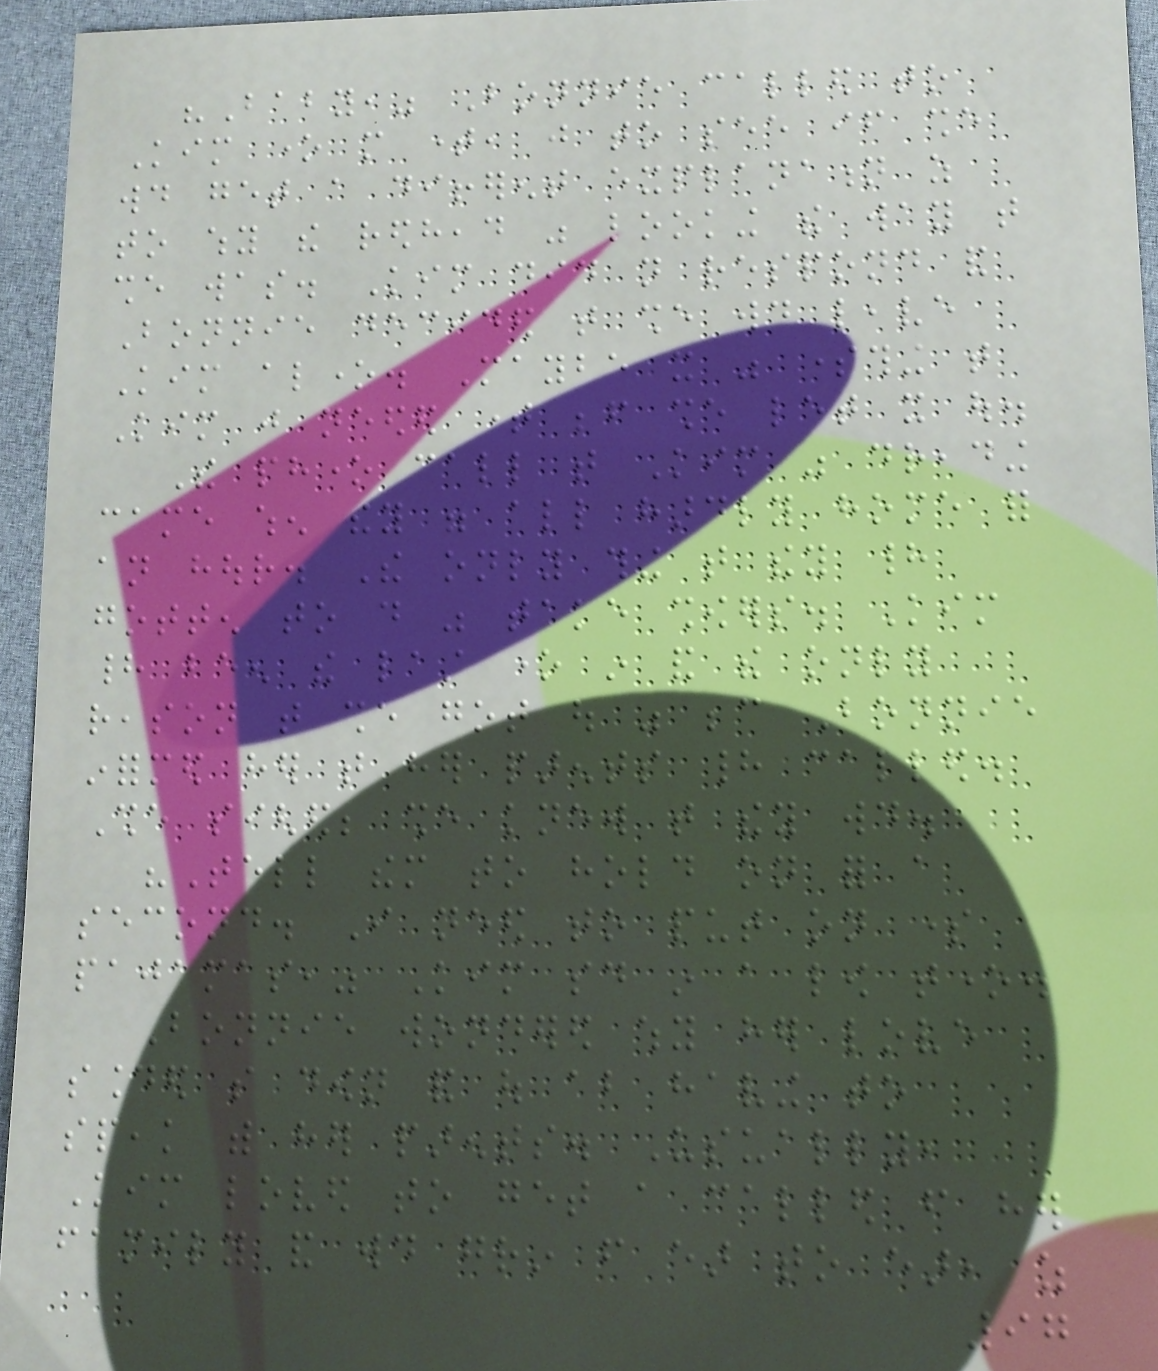"Baby," Bonnie called to
Kim one more time, just to see if she
would get a different explanation as
to why the redhead was looking the way that
she was. Kim did not respond and
Bonnie decided that she would leave
Kim alone. Maybe it was something that
Kim just needed time before she let it out.
The phone call that Kim was dreading
came when they were all hardly home for
an hour. The only thing that they had
gotten to do was take showers. Kim
had been the last one in and the only
reason that she got out was because Bonnie
informed her that her parents had called.
She sighed; she knew that they would.
"Tell them to hold on for a
second. I need to put on some
pajamas," Kim said in a low tone.
Bonnie wondered why her love
sounded so down and out about having to
speak with her parents. Usually,
Kim loved to get a called from her
family and would grin from ear to ear, as
97
